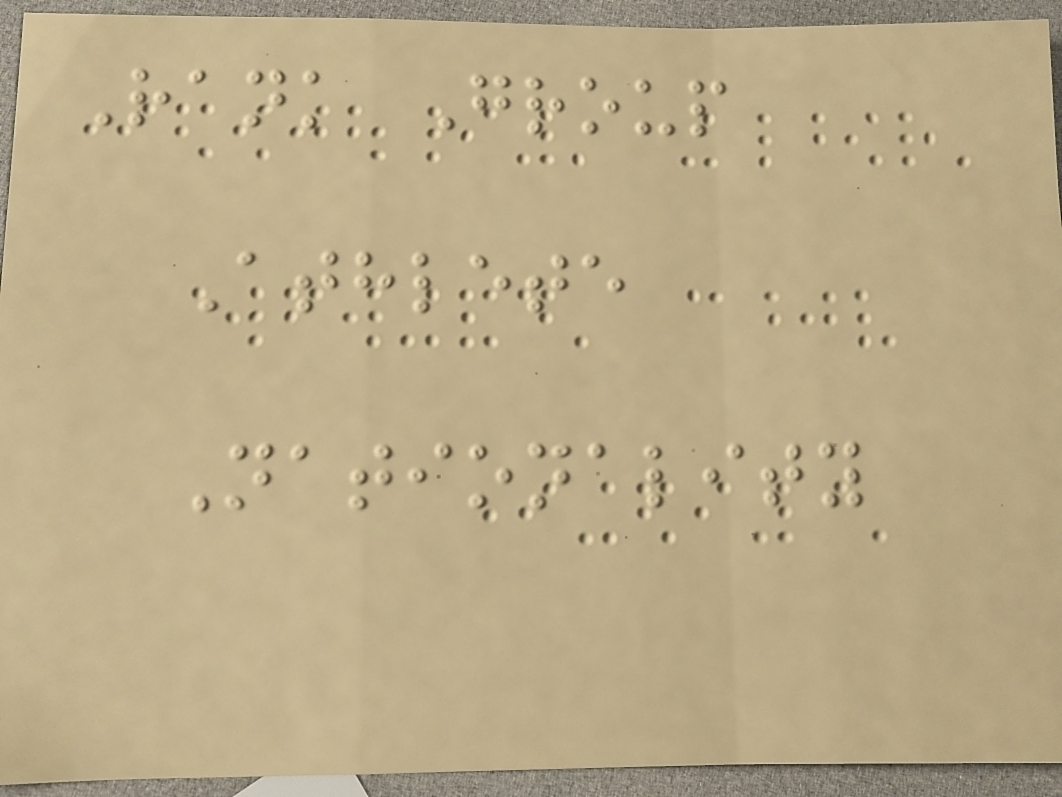Rank Group
Athlete
Nationality
